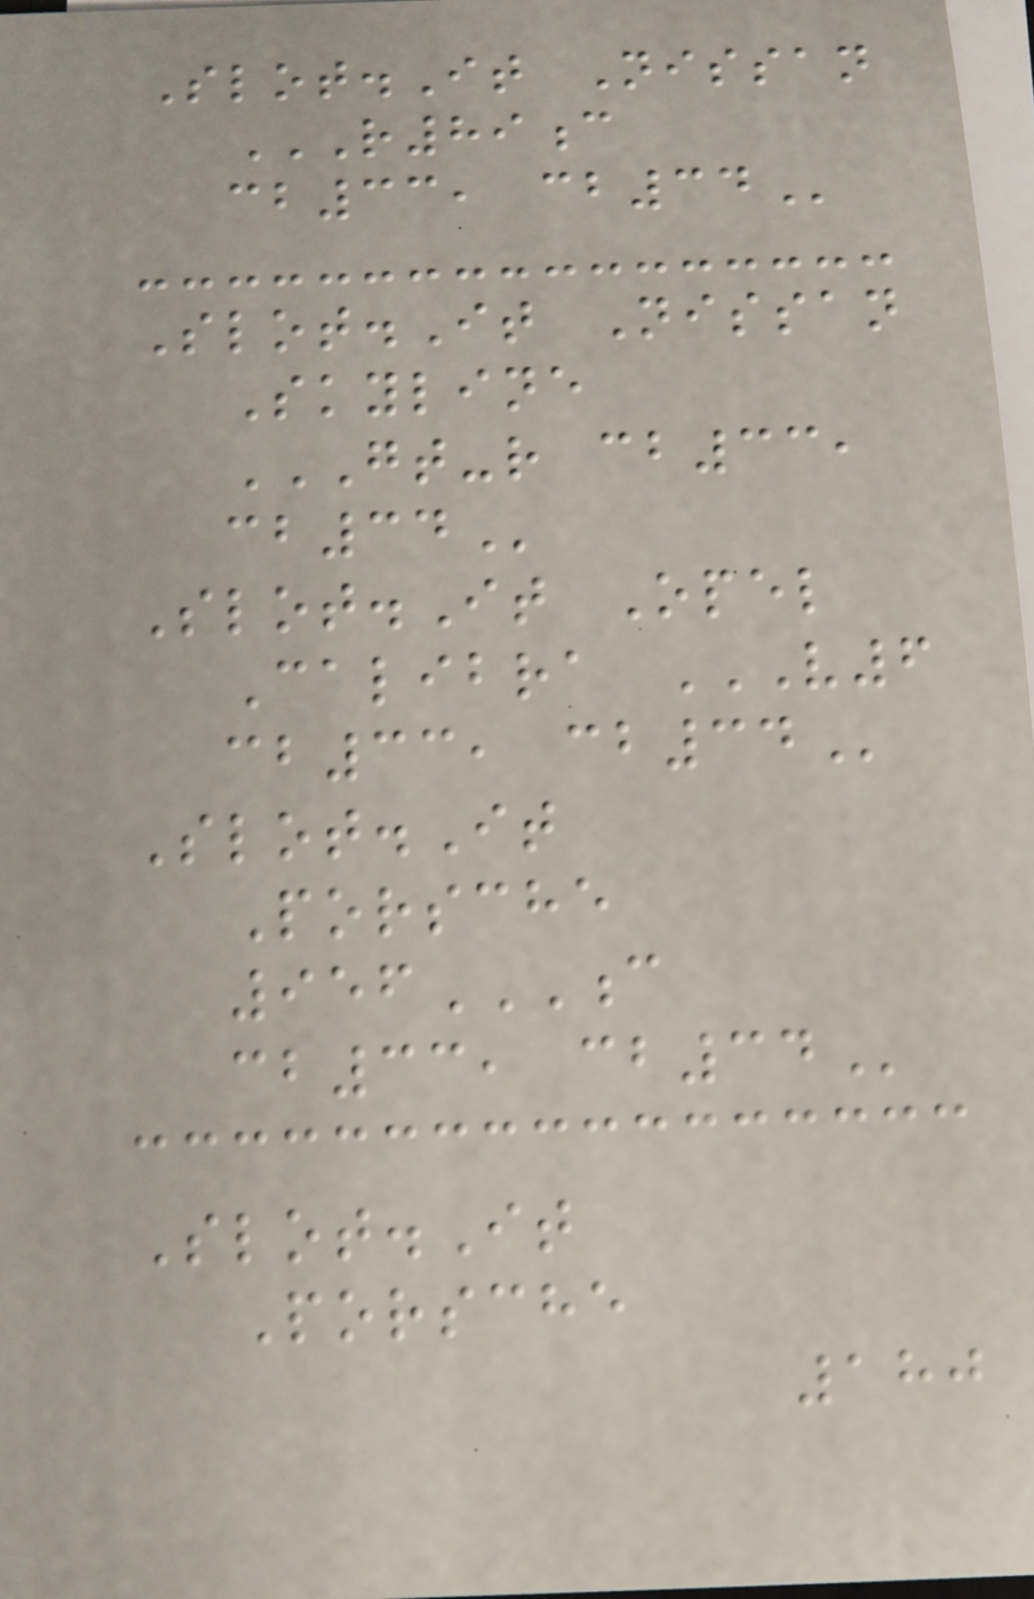Slot.It Nissan
R89C
CB33, CB34
Slot.It Nissan
Skyline
GT-R CB33,
CB34
Slot.It Opel
Calibra V6
CB33, CB34
Slot.It
Porsche
956C
CB33, CB34
Slot.It
Porsche
180
